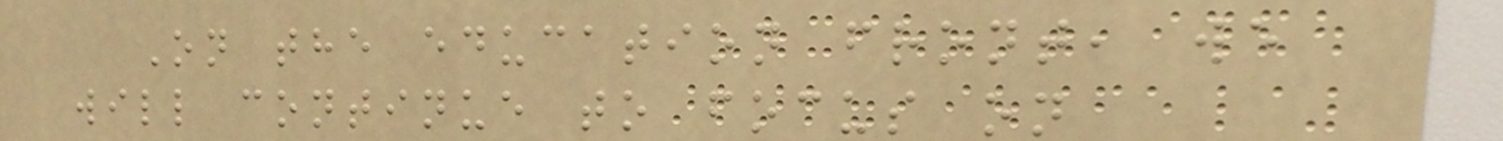On the education front, we
will continue to focus on
